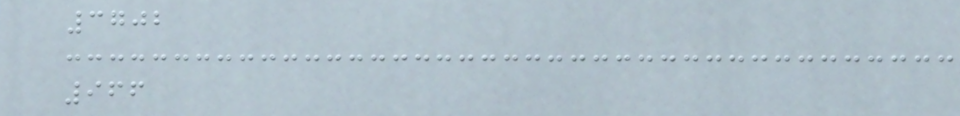3702
966
